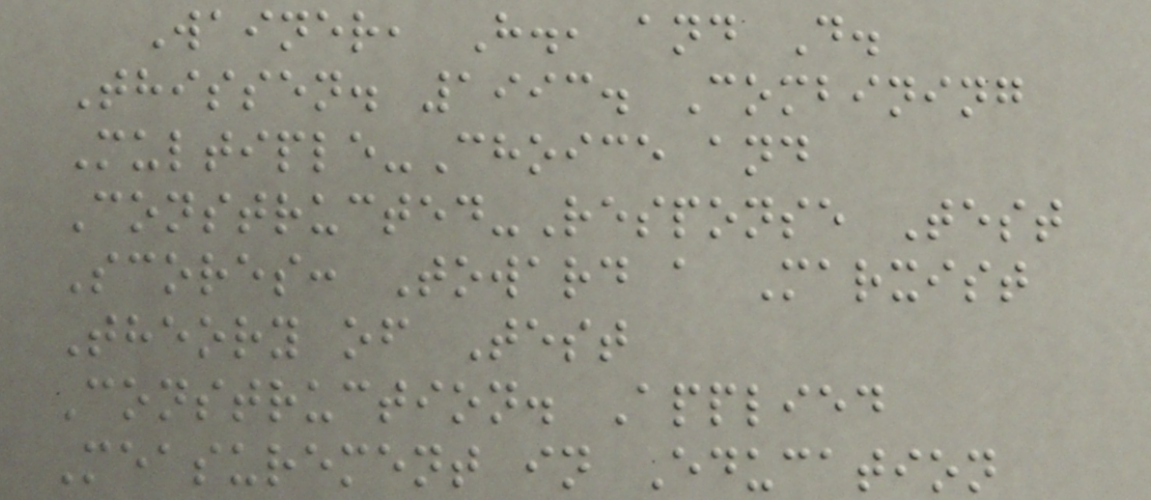Wainer, H., and D.
Thissen. 1993. Combining
Multiple-Choice and
Constructed-Response Test
Scores: Toward a Marxist
Theory of Test
Construction. Applied
Measurement in Education
